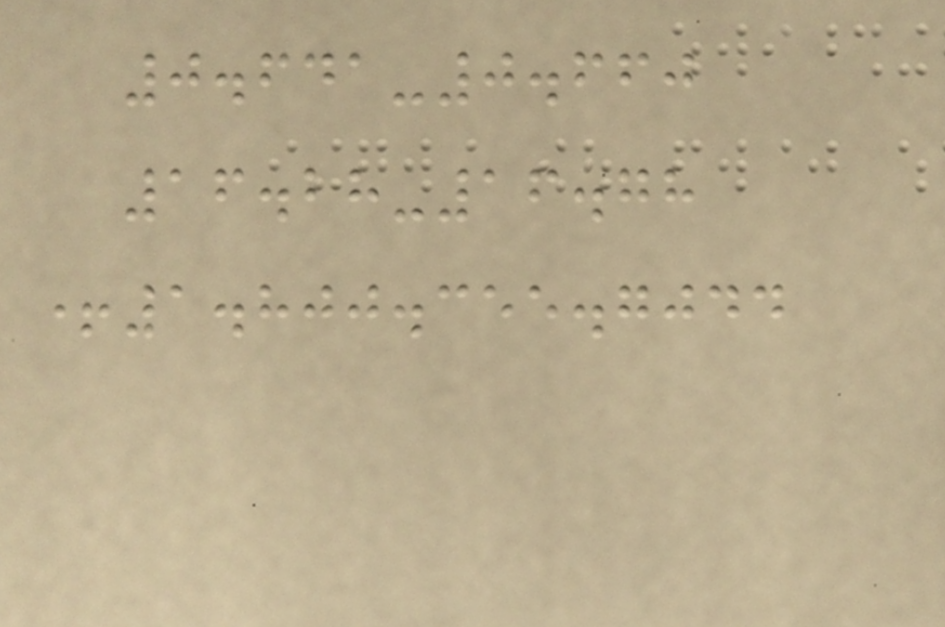0.641-0.660
16.28-16.78
+1.800.355.7044
